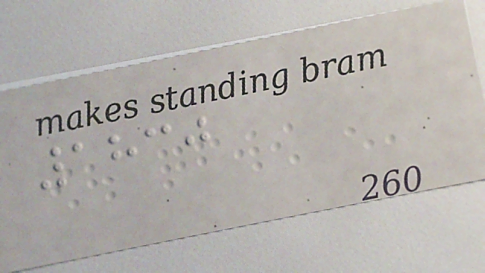1830
